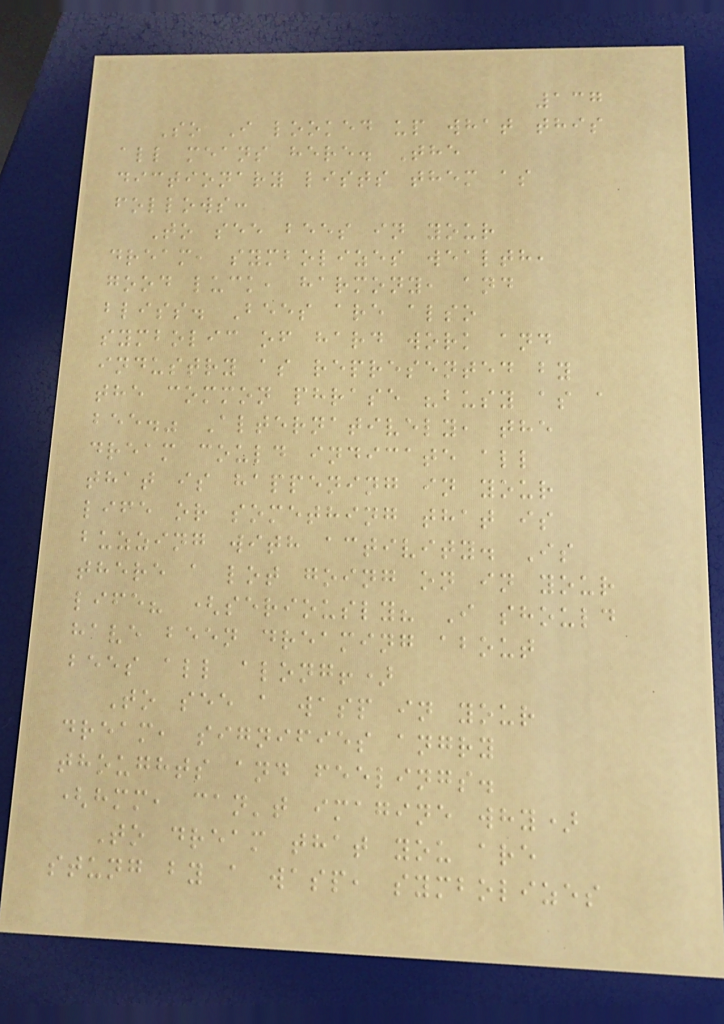137
So I looked up what this
all means here. The
dictionary lists them as
follows:
To see bees in your
dream, symbolizes wealth,
good luck, harmony, and
bliss. Bees are also
symbolic of hard work and
industry as represented by
the common phrase "busy as a
bee." Alternatively, the
dream could indicate all
that is happening in your
life or something that is
buzzing with activity. Is
there a lot going on in your
life? (seriously? I should
have been dreaming about
bees all along!)
To see a wasp in your
dream, signifies angry
thoughts and feelings.
(hmm, can't imagine why)
To dream that you are
stung by a wasp, symbolizes
